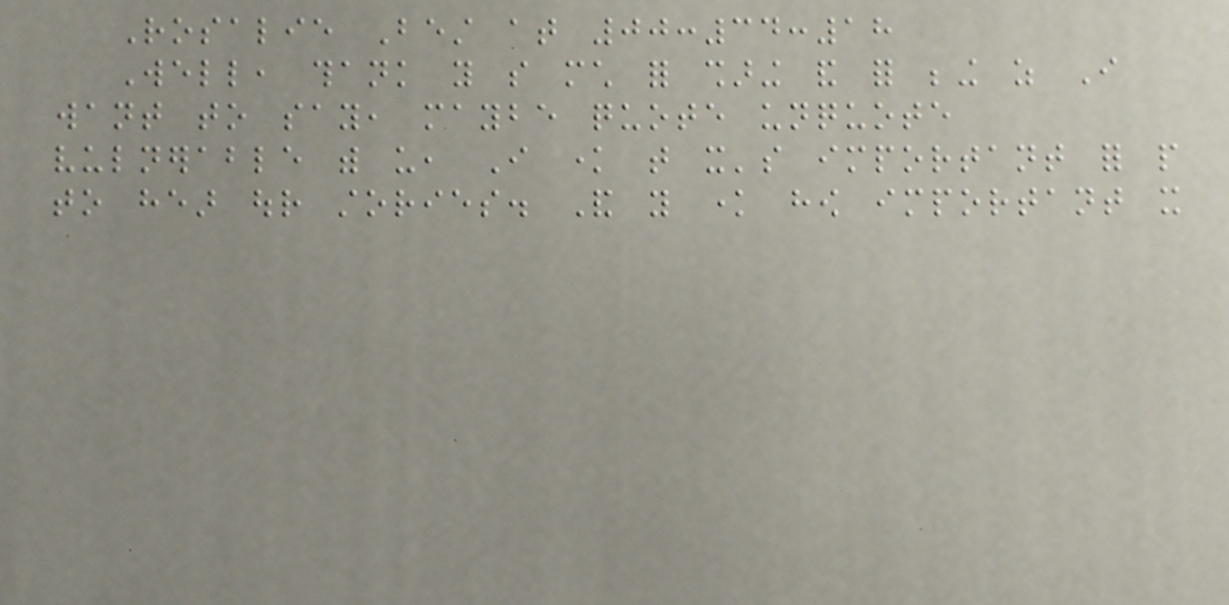Rosalie Best at 00:34:18
Well, thank you so much for sharing and for being as I
want to say, maybe quote unquote
vulnerable with us, I know that it's important for people
to hear our stories. And you know how important it
